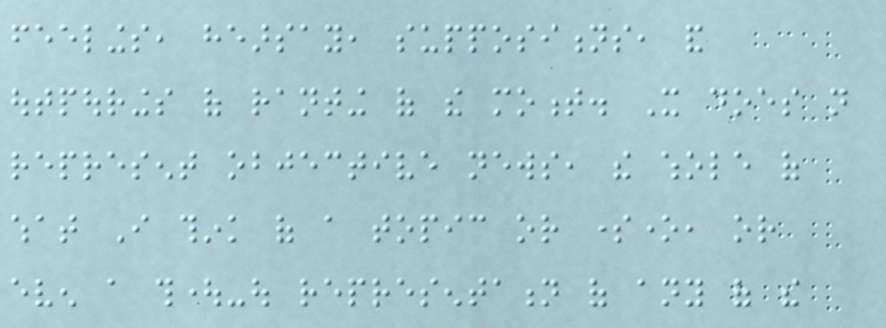feelings, hearsay, suppositions, and
outpourings of ranting of the moment. It does not
represent objective news, the whole of
what I think of a topic or someone, or
even a thought-out representation of any of the
